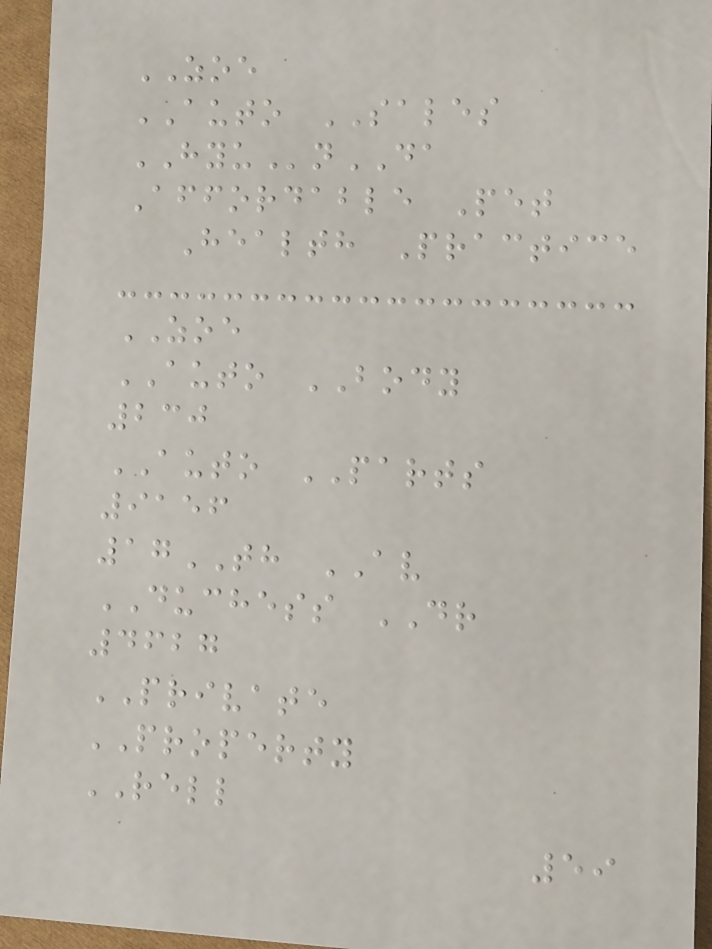ZOE
AUTO SALES
HYUnDA
Affordable Pet
Health Practice
ZOE
AUTO BODY
230
AUTO PARTS
9156
17TH AV
DUCHESS DR
4627
PRIVATE
PROPERTY
RELL
59
